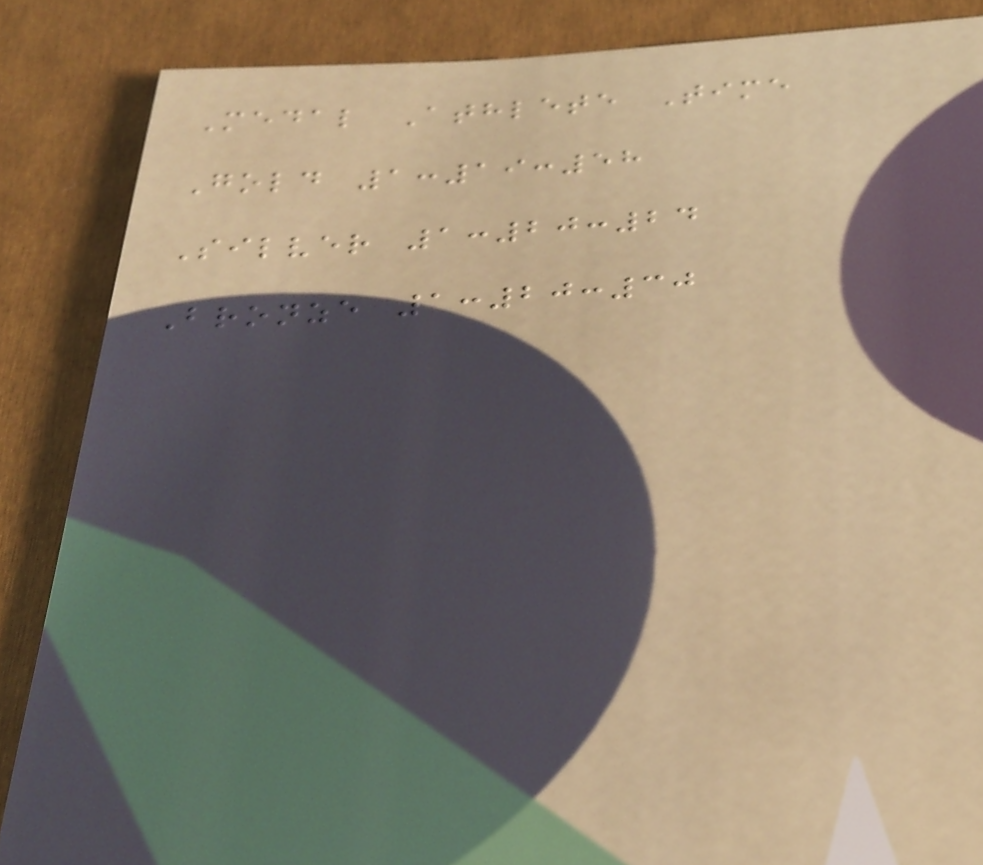Medal Athlete Time
Gold 1:19:58
Silver 1:20:24
Bronze 1:20:30
